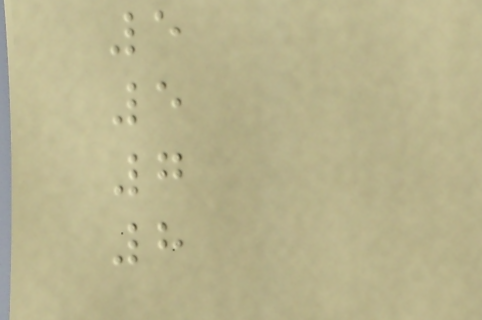5
5
7
8
